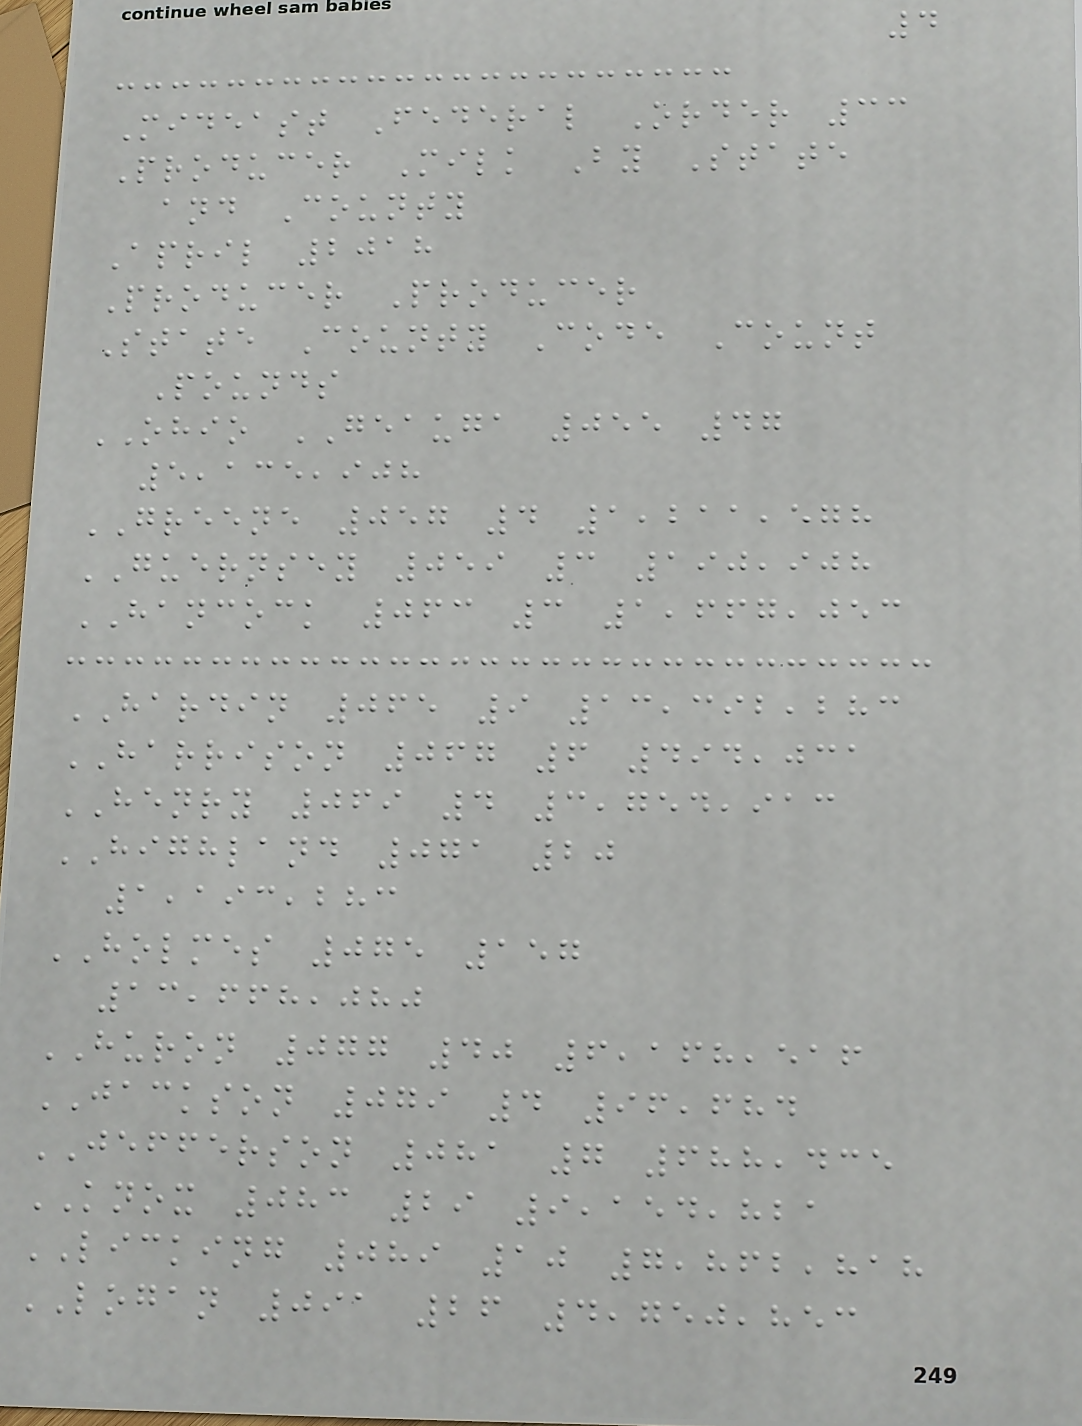4
Mideast Federal Order 33
Producer Milk By State
and County
April 2018
Producer Producer
State County Code Count
Pounds
OHIO GEAUGA 055 47
5,135,908
GREENE 057 4 1,211,578
GUERNSEY 059 3 190,908
HANCOCK 063 3 1,667,053
HARDIN 065 9 13,392,283
HARRISON 067 6 494,031
HENRY 069 4 3,754,913
HIGHLAND 071 20
1,193,283
HOLMES 075 157
13,668,080
HURON 077 40 6,168,516
JACKSON 079 4 96,684
JEFFERSON 081 7 688,435
KNOX 083 29 9,154,821
LICKING 089 10 7,862,818
LOGAN 091 26 4,750,853
